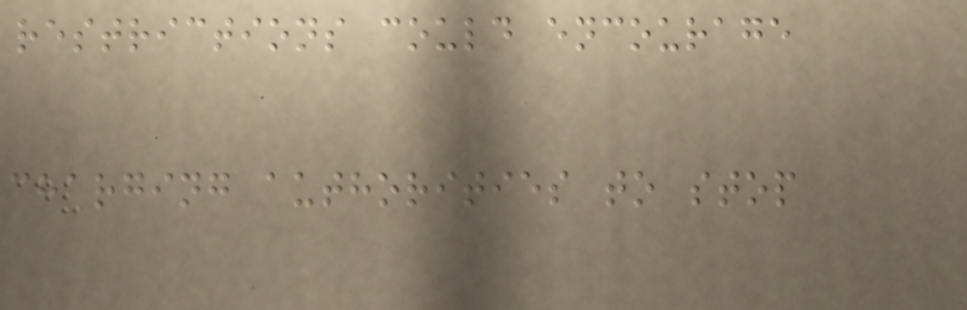restrictions could encourage
charging authorities to stop
